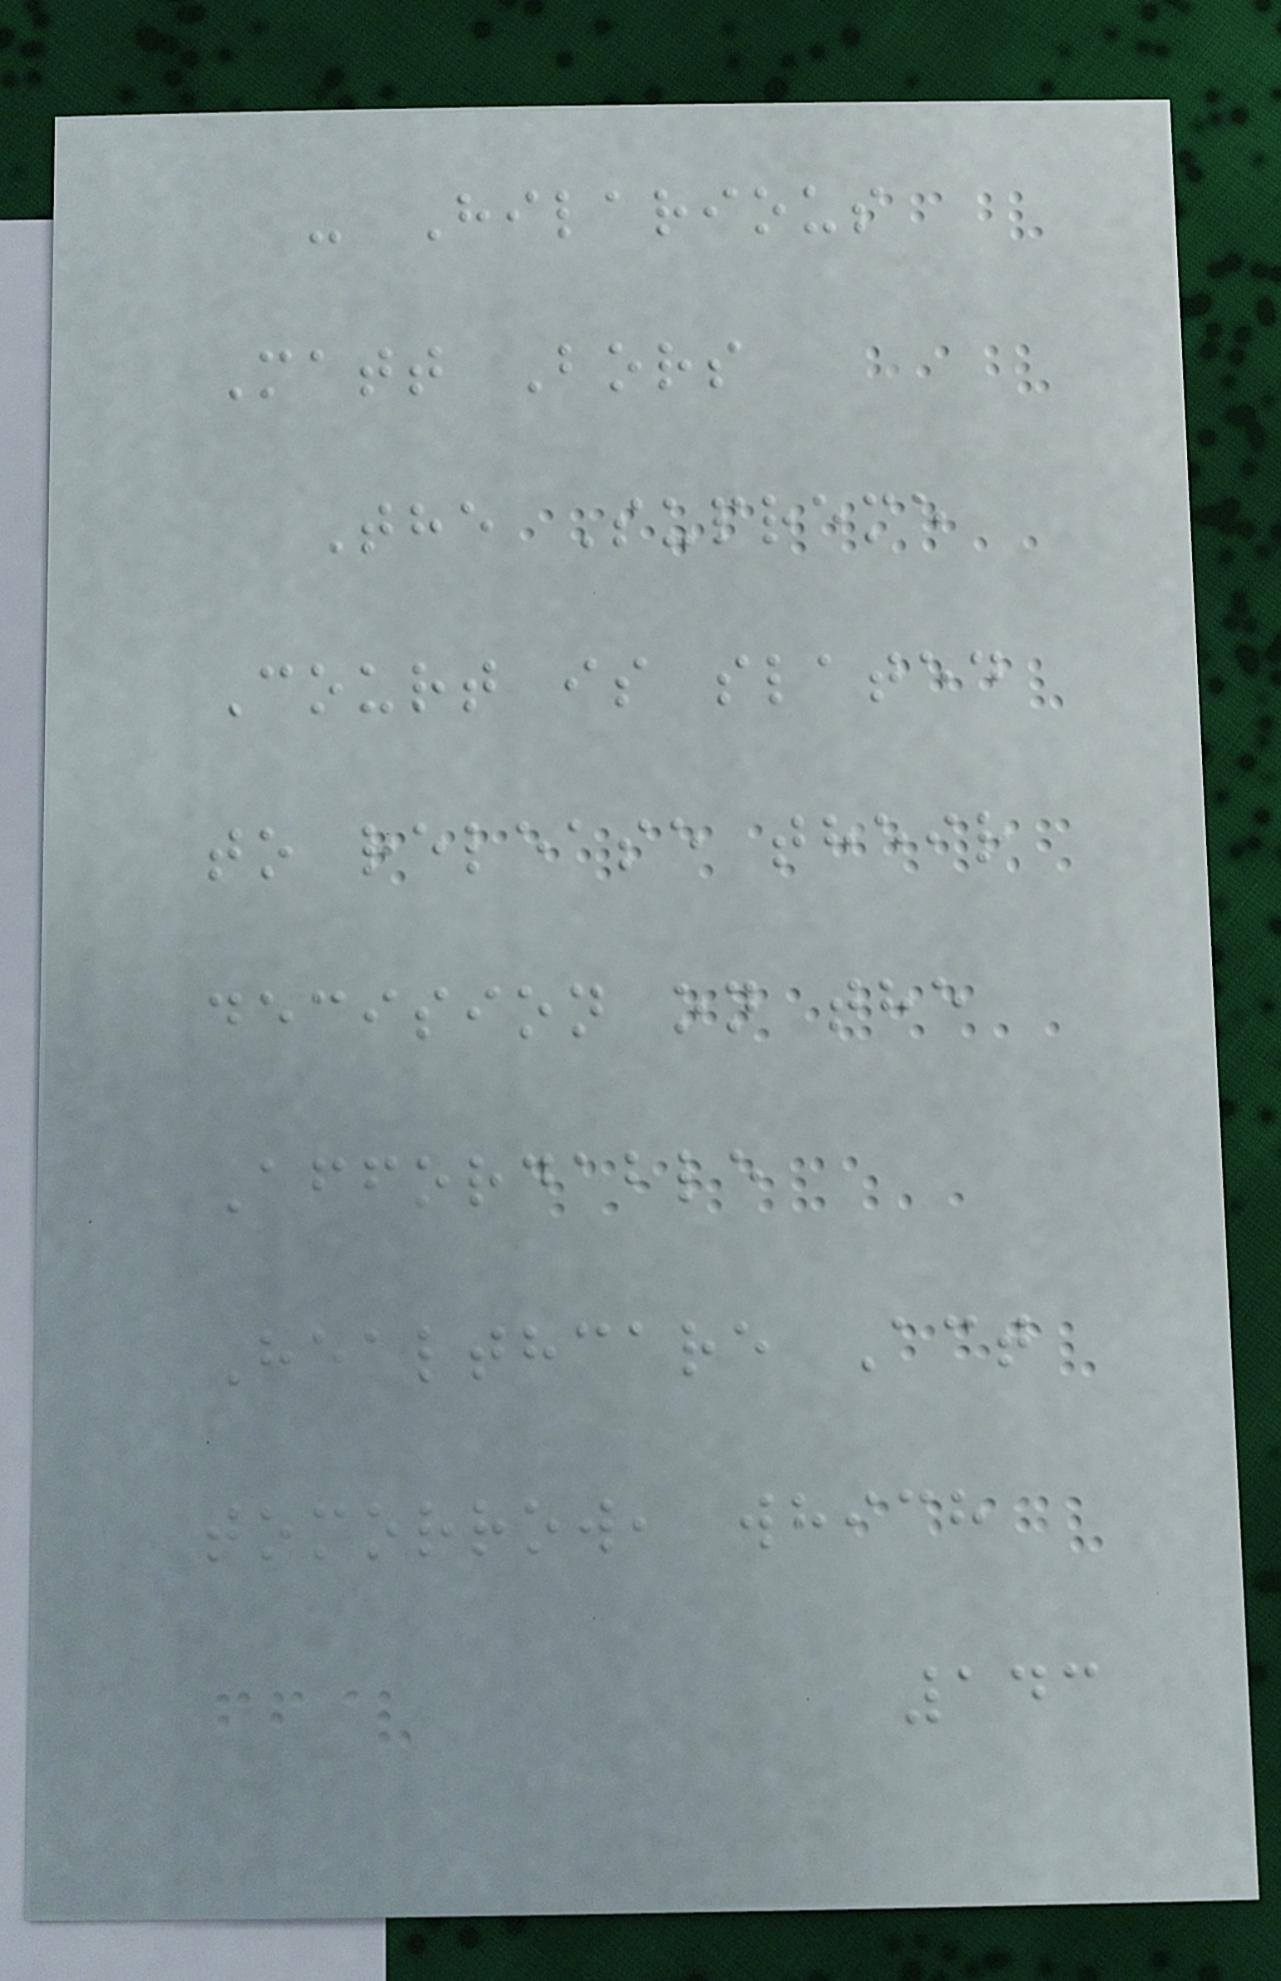- Hilarious
Matt Bors
The Supreme
Court is slated
to release their
decision on the
Affordable
Healthcare Act
tomorrow, which
143
